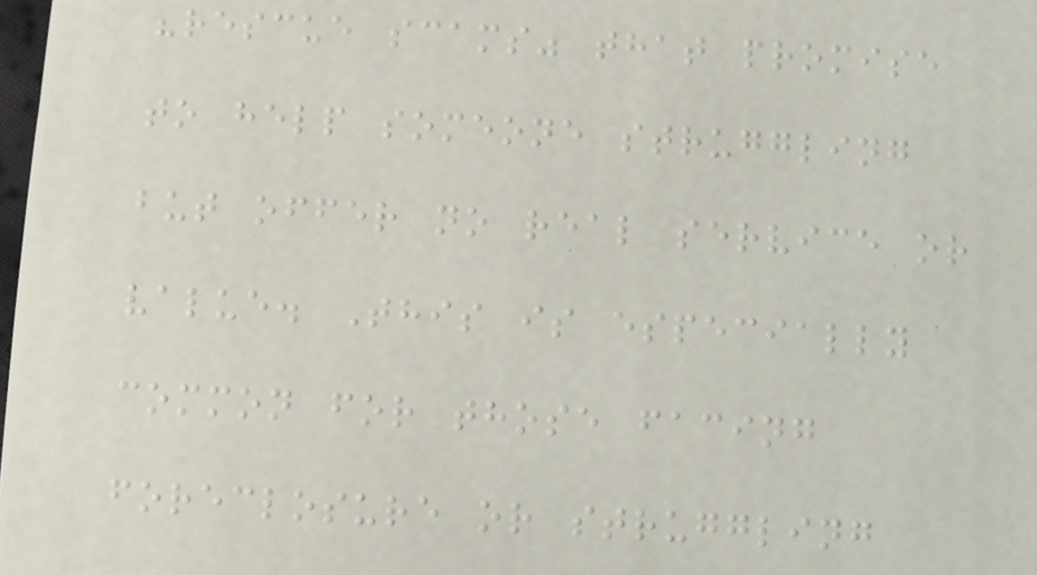"rescue scams" that promise
to help someone struggling
but offer no real service or
value. This is especially
common for those facing
foreclosure or struggling
